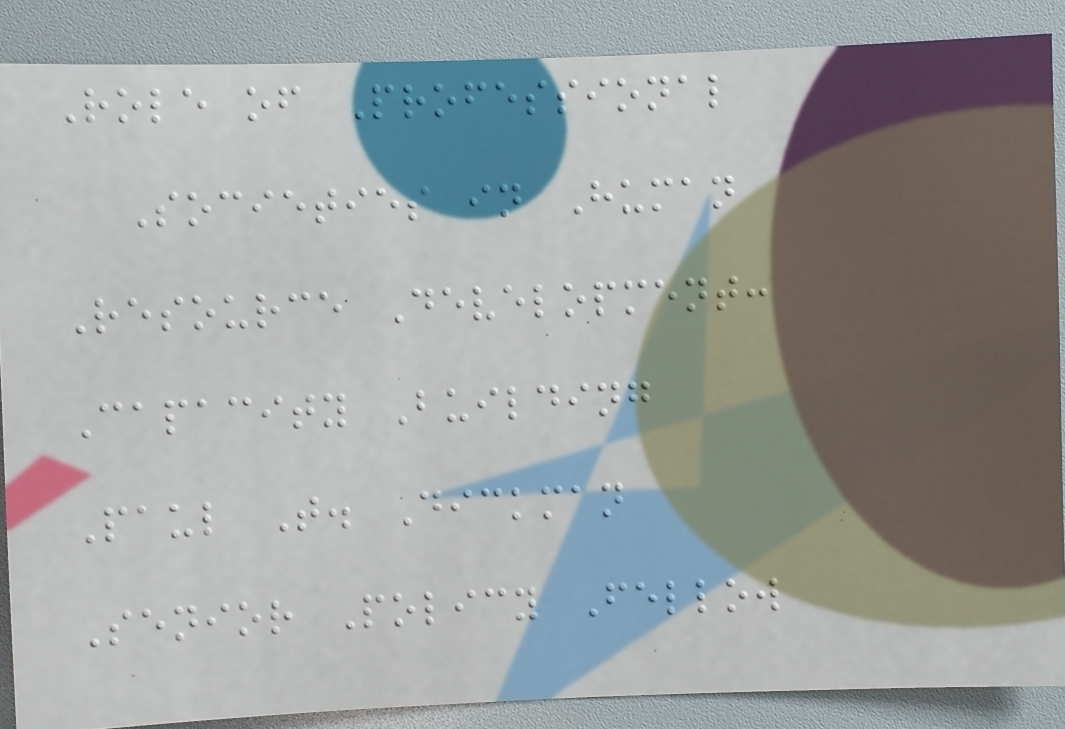Role of Professional
Societies in Human
Resource Development:
Capacity Building
Paul T. Dickman
Senior Policy Fellow
